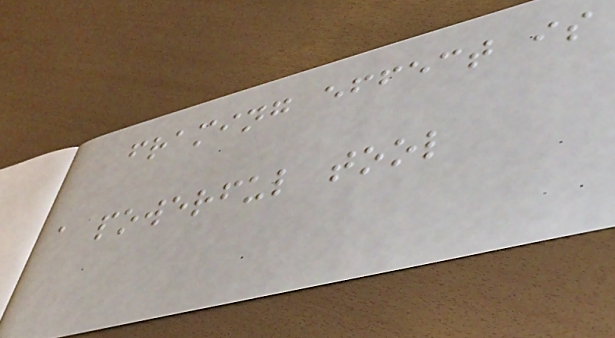framing effect is
a powerful tool
